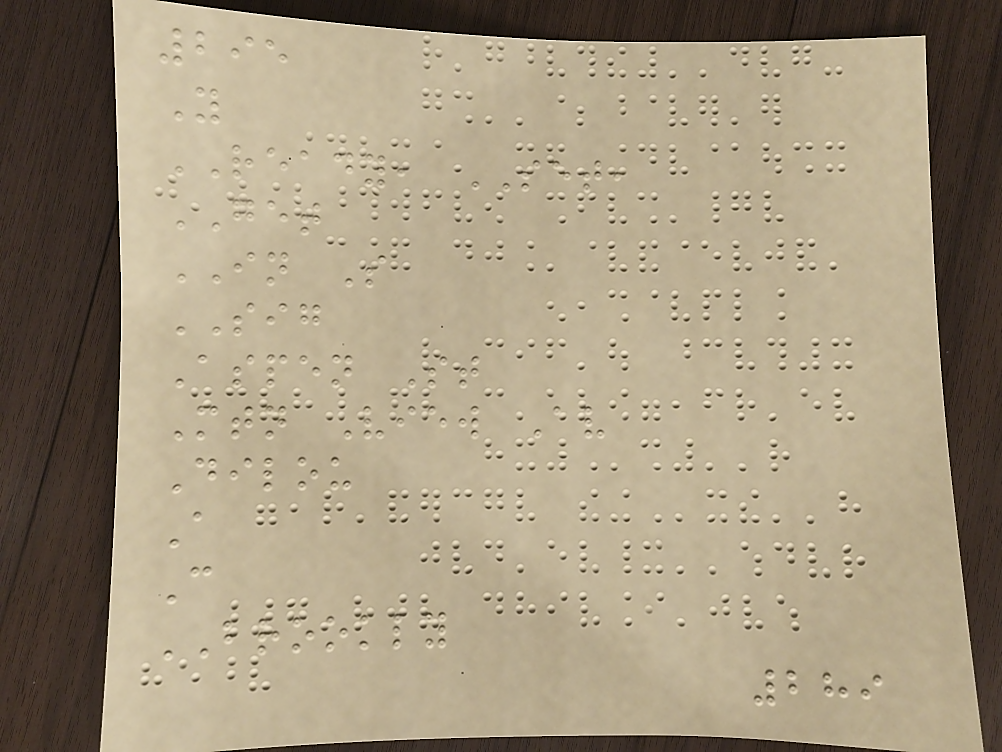295
Y
READY, SET,
GET
IN S
SIG
Aspen St
Mtn View Av
Dilou
A
C
BROOKLY
289
